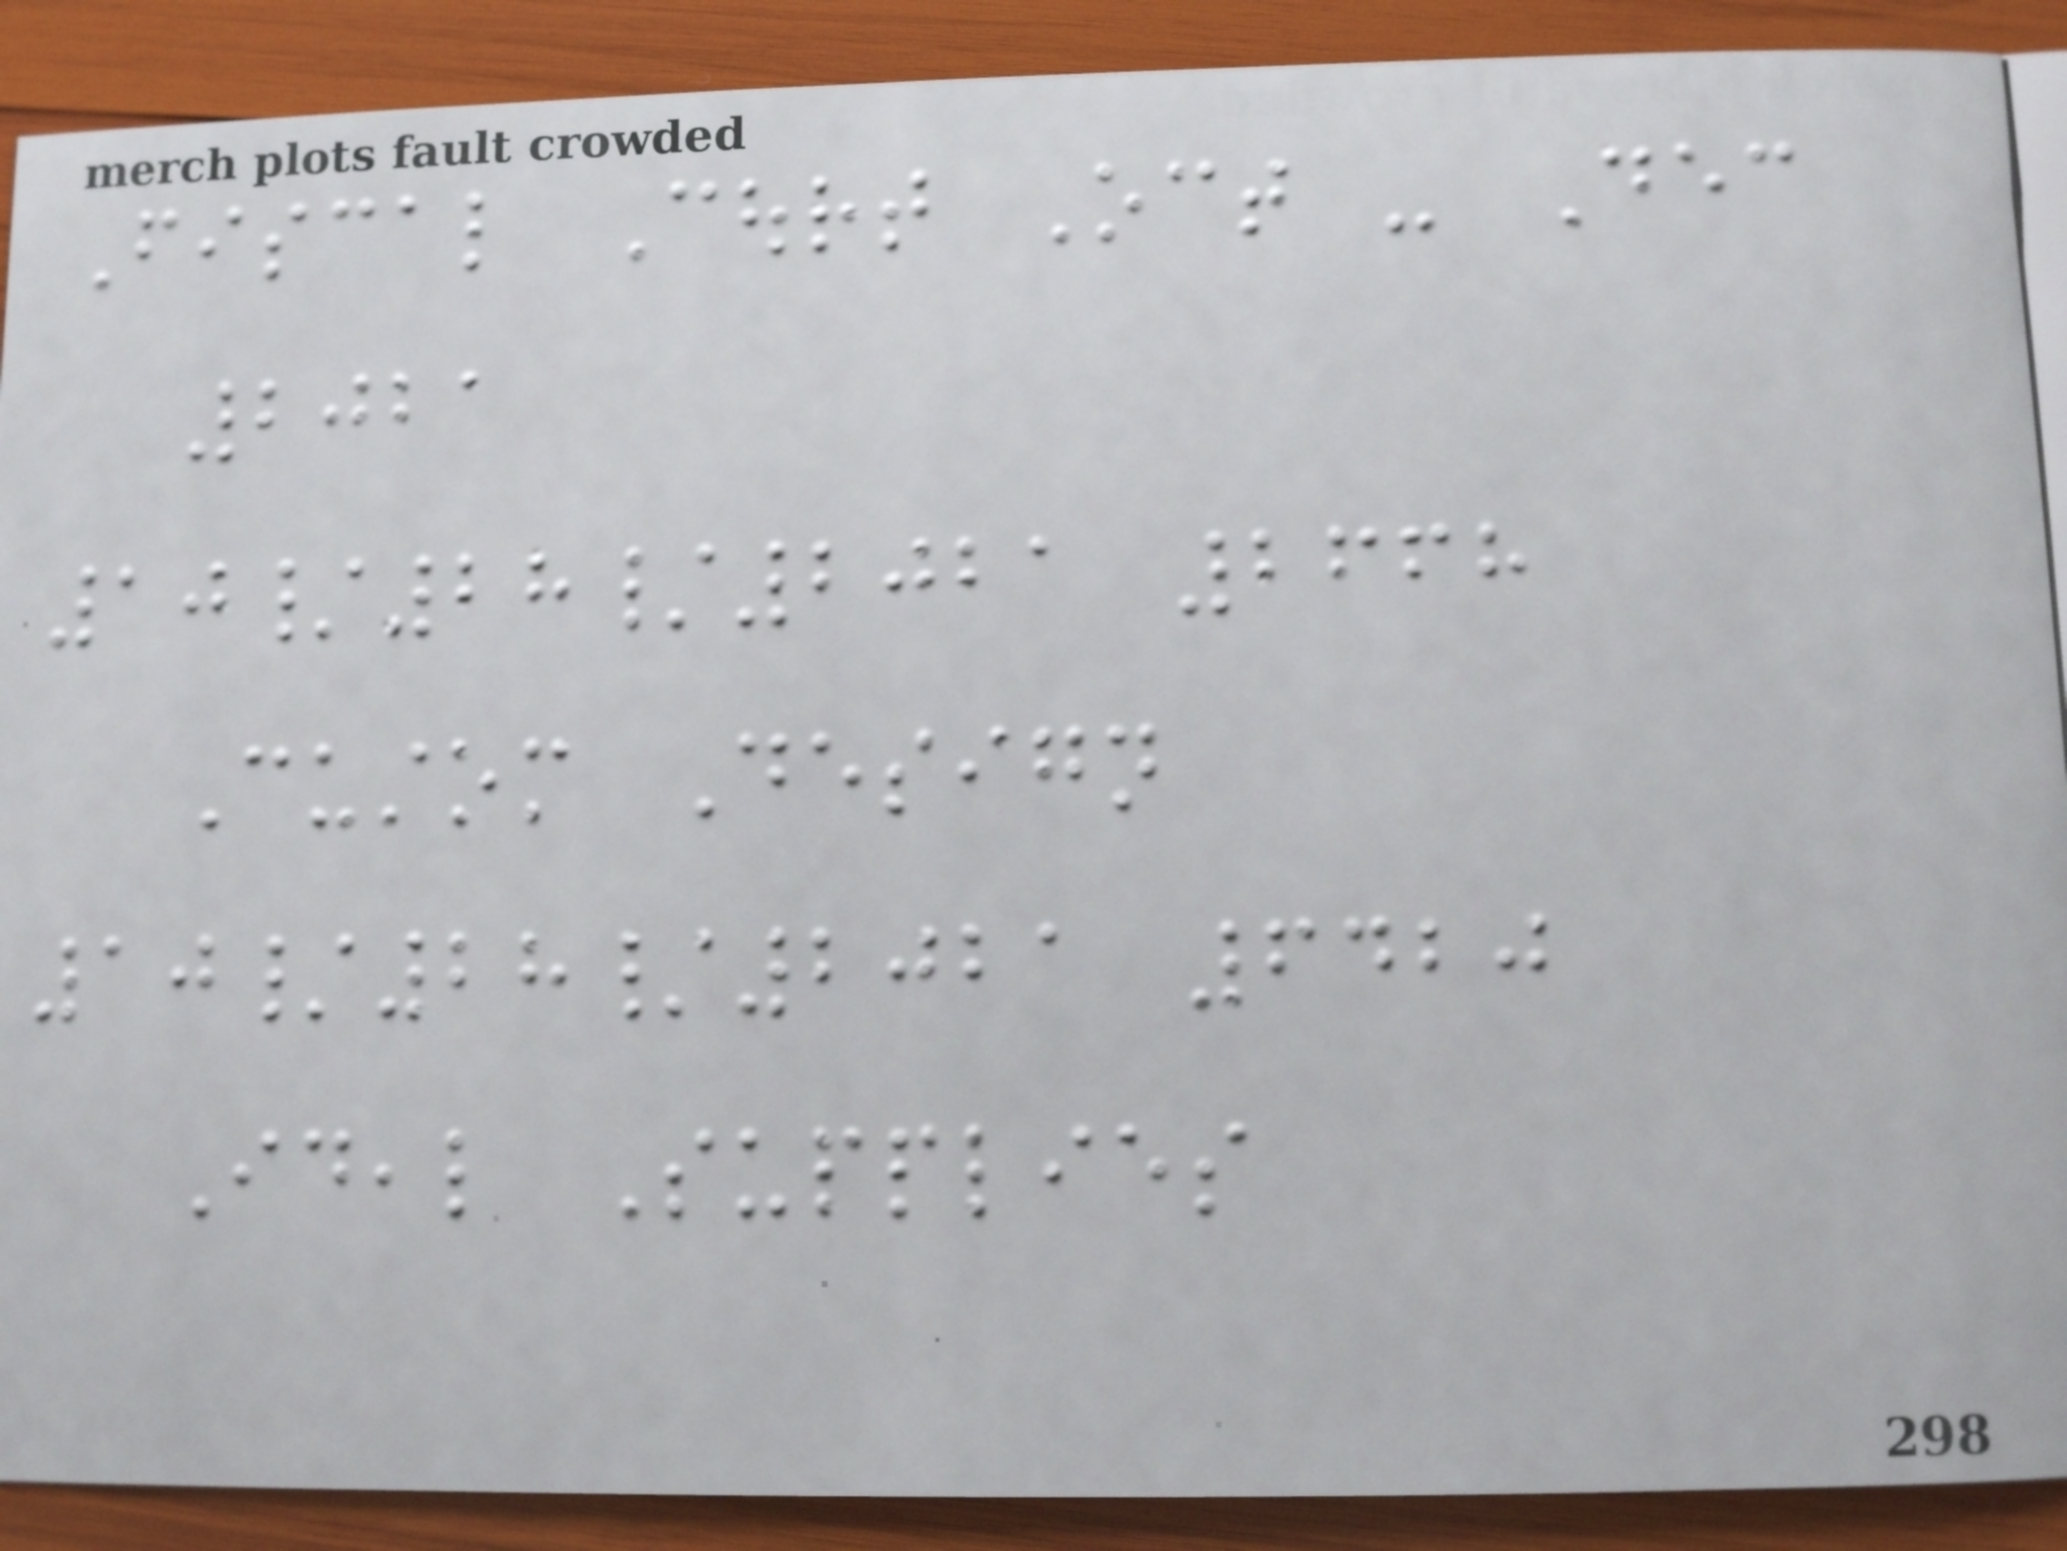Fiscal Court Oct - Dec
2021
10/28/2021 2668
Custom Design
10/28/2021 6420
Ideal Supplies
